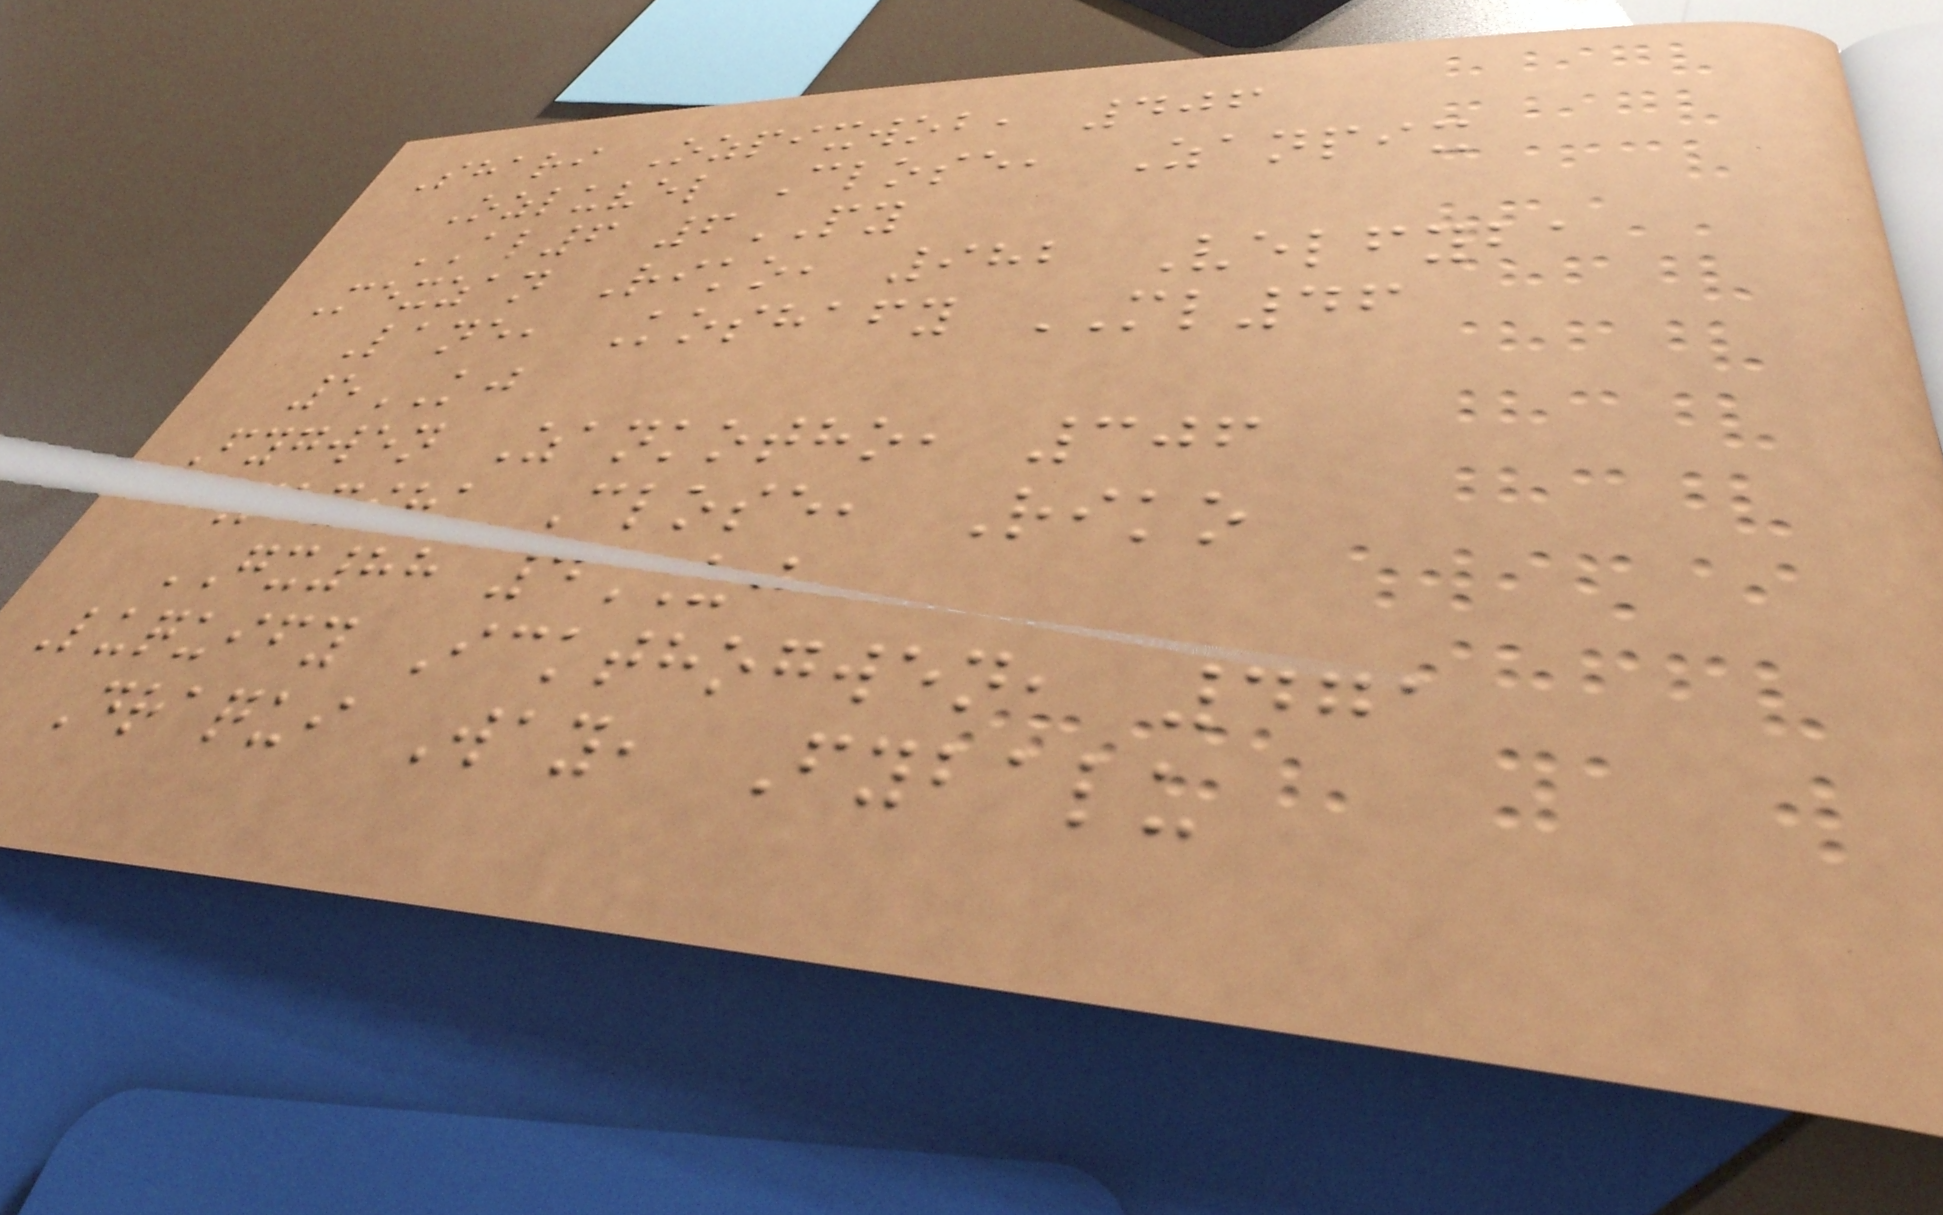Shari Ozpixwob, 406
Ozluvel Close, Zanpix
AL6 6PY
Mexzan Riko, 982 Velfyba
Lane, Koshafy ML46
5KJ
Fygwen Zankotho, 306
Mexsha Close, Riko
GX88 4UJ
Luquify Ickthogwen, 471
Draqui Way, Fybalu
